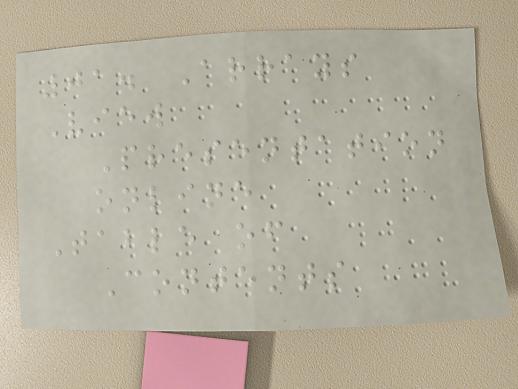01. Arrays
View
Presentation
online
Table of
Contents
